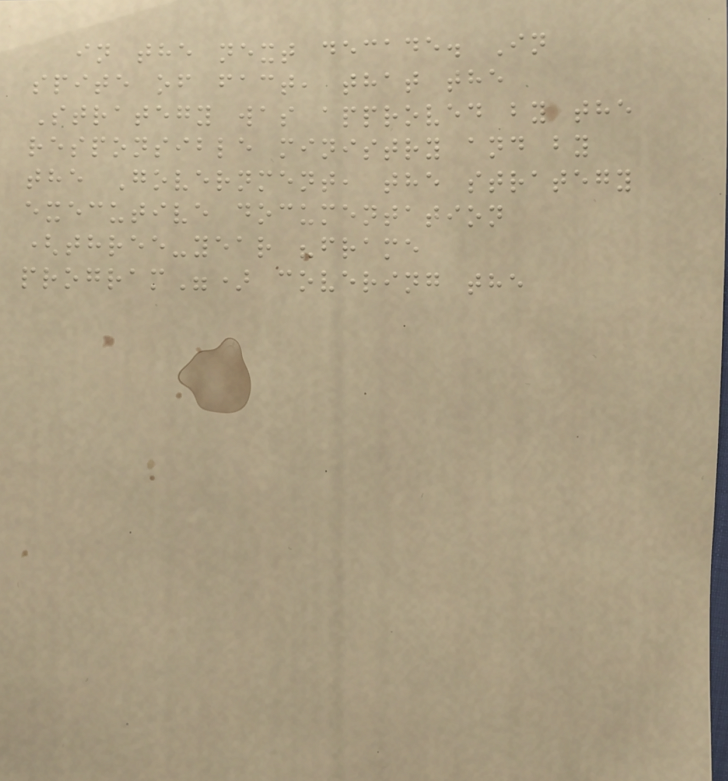in the next decade. In
spite of fact, that the
Strategy was approved by the
responsible ministry and by
the Government, the strategy
executive documentation
(three-year "frame
program") covering the
